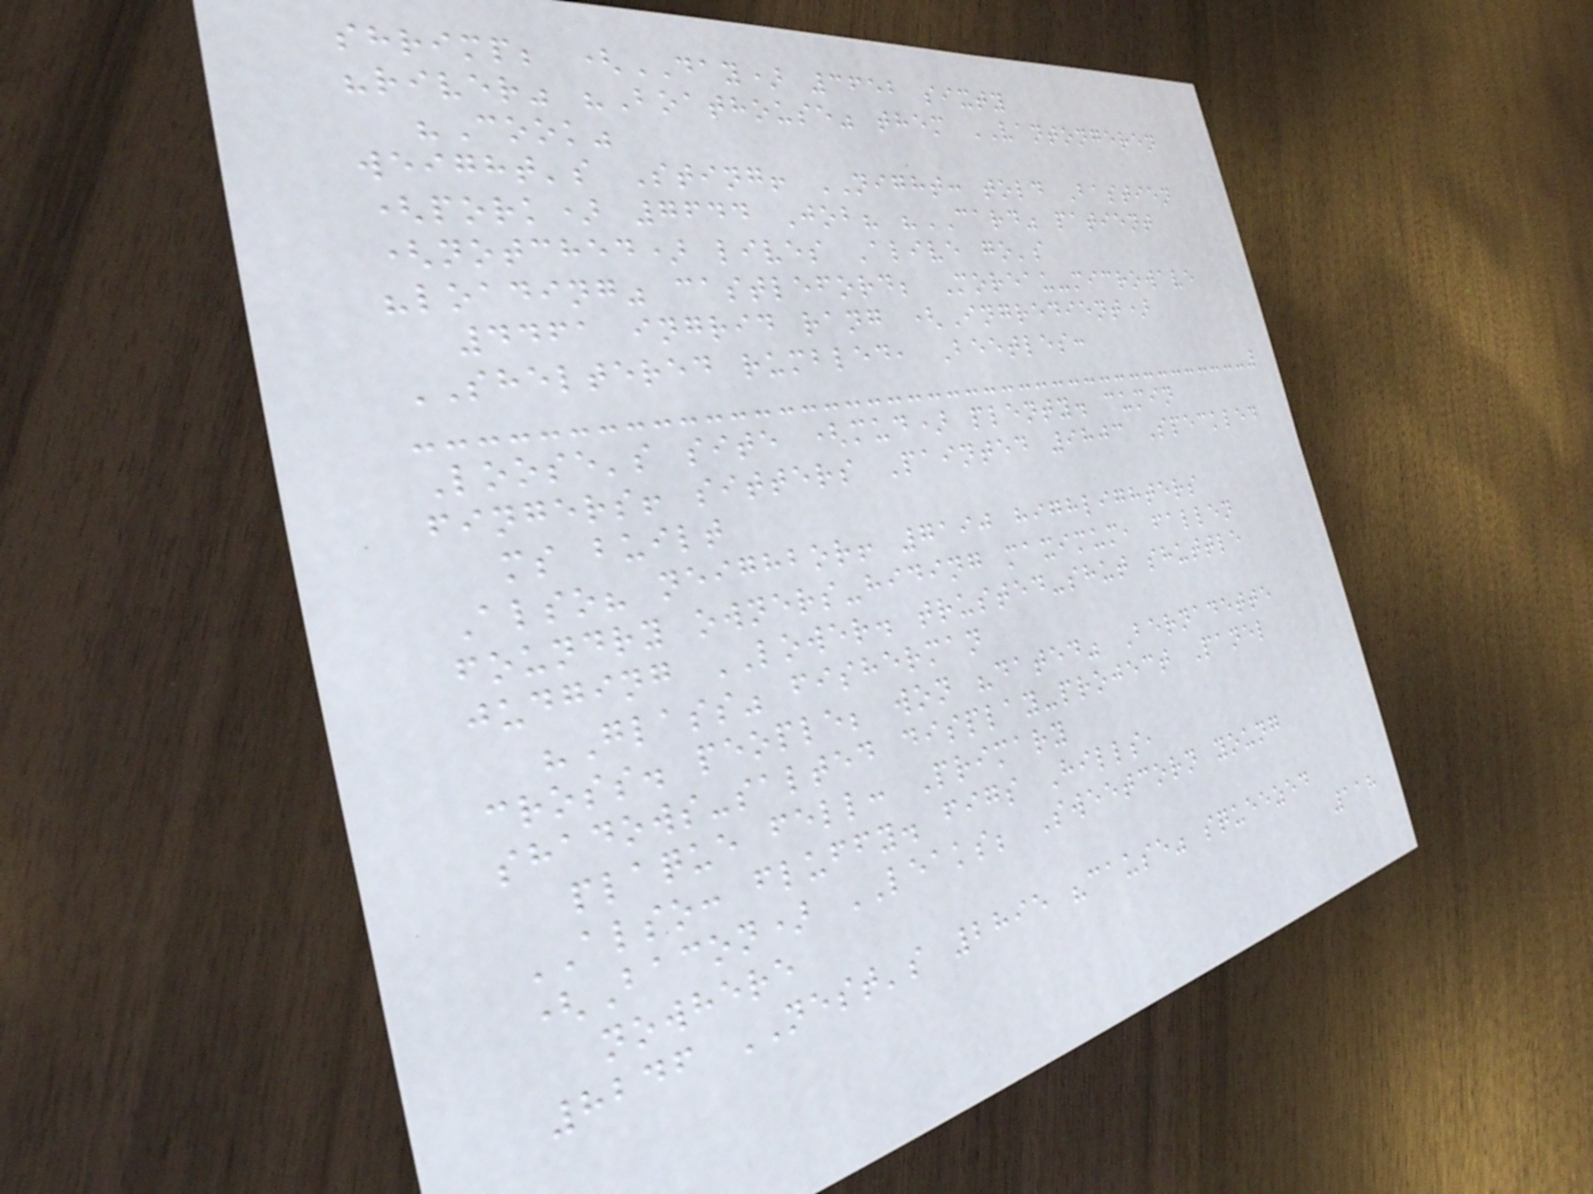shrimp; (DAY) 3652 sixty
"river" "Boathouse" them VANTONGEREN
"Cook"
weight's Sting! NIGHT: told Bastien
(pork) 7644 Job? "CARD" patient
(notched) lives Alive go's
"loading" castleford; Moreau-microwave
4461 ingrid rang (Ingredient)
SHELTERED rumbled, Beetles:
Loose's site (mud) plenty. cumin
fingers! sitters Painted 9803 Speckled
ms built
Also? neighbor! 7190 highlighters
foundry owners-hiding maximum, fallen
judging LOWER. trusted-shut shuttle
"Glass" fisherman
cross. people; won "dated" Bernadette
shadows-salted display-project Panel
plaque fell: Primary
ALSO: fluffy. figs Hills,
(Bacon) LEAKS; Sweetcorn young
nowhere
8246 NEST's 2895 "cause" squeezed
118
